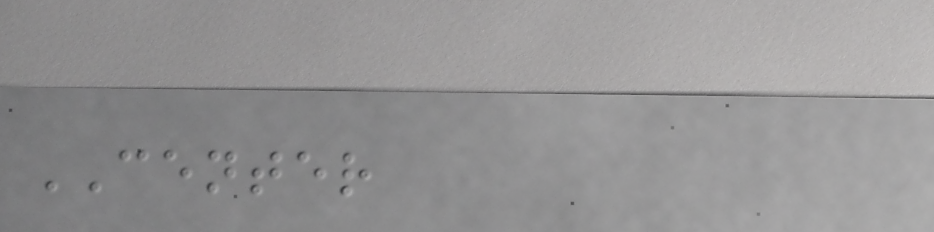CENTER
